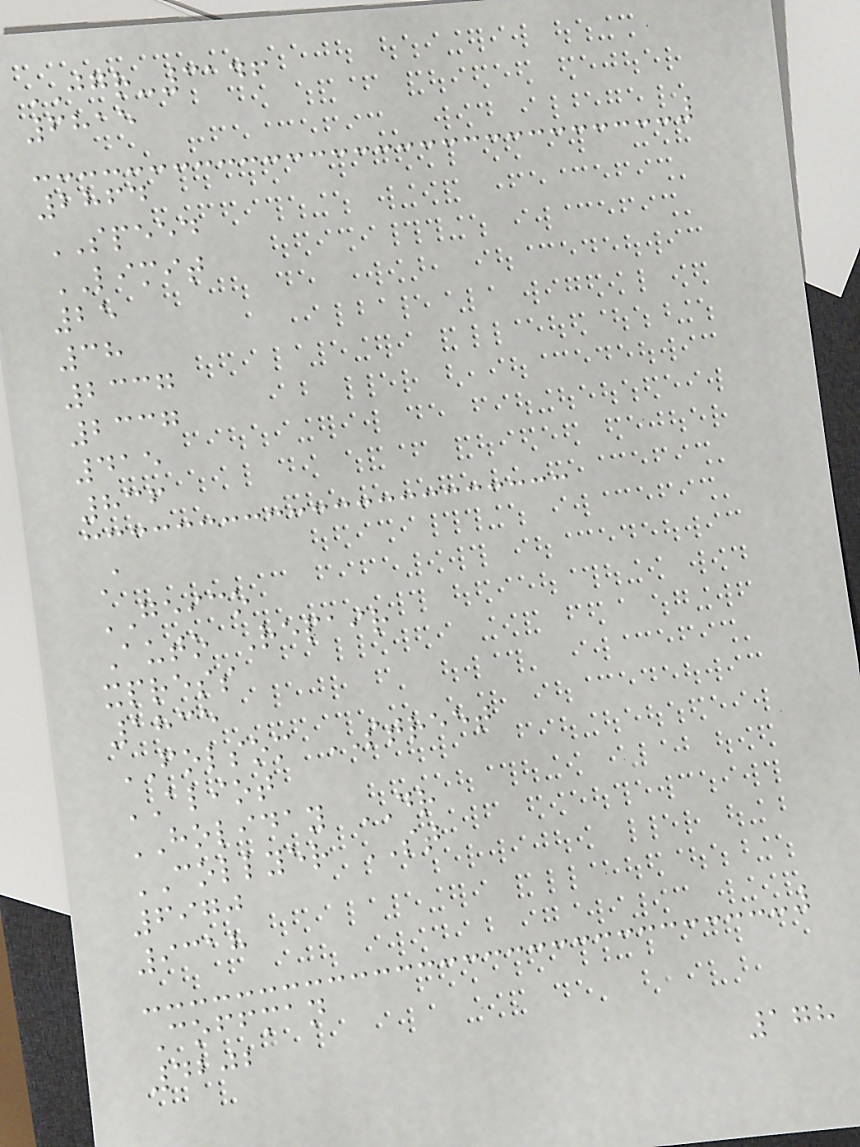JGR-3146
6815
2864
SPEED
LIMIT
25
38
2337
2337
415
836
A
GEICO
Auto Repair
xpress
1835
FOLSOM STREET
ALIOT
HOLIDAY DR
COLLYER ST
6970
9318
Coffman
4202
178
